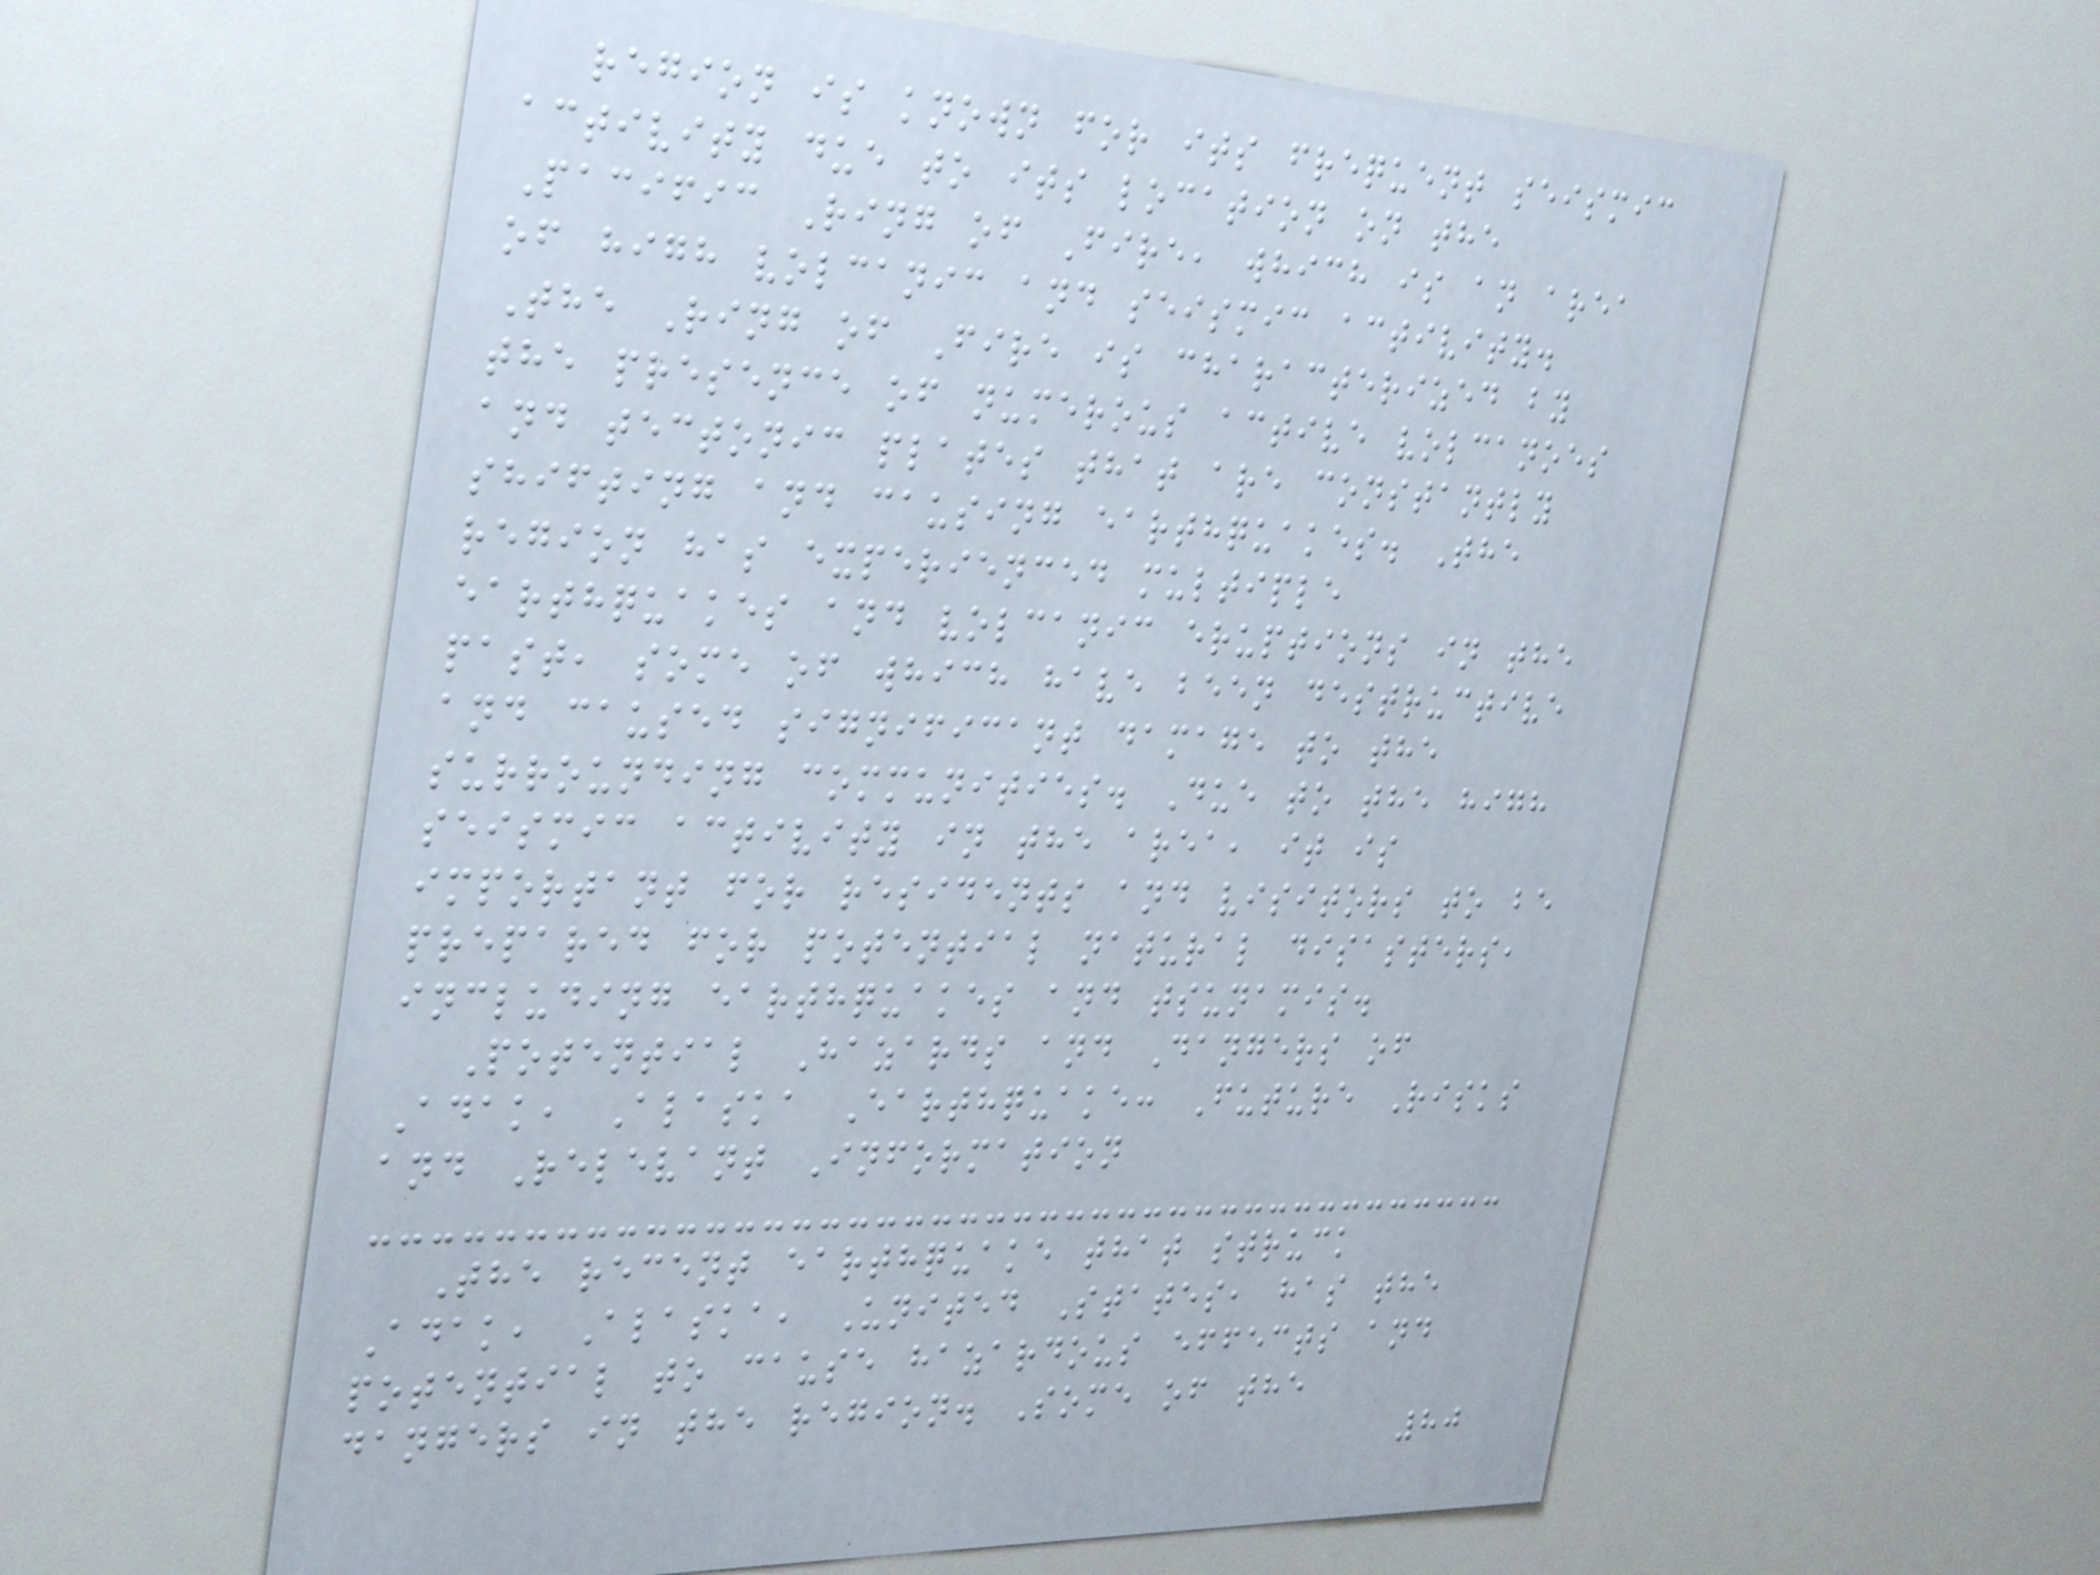region is known for its frequent seismic
activity due to its location on the
Pacific Ring of Fire, which is an area
of high volcanic and seismic activity.
The Ring of Fire is characterized by
the presence of numerous active volcanoes
and tectonic plates that are constantly
shifting and causing earthquakes. The
region has experienced multiple
earthquakes and volcanic eruptions in the
past, some of which have been destructive
and caused significant damage to the
surrounding communities. Due to the high
seismic activity in the area, it is
important for residents and visitors to be
prepared for potential natural disasters,
including earthquakes and tsunamis.
Potential Hazards and Dangers of
Adak, Alaska Earthquake: Future Risks
and Relevant Information
The recent earthquake that struck
Adak, Alaska, United States, has the
potential to cause hazardous effects and
dangers in the region. Some of the
80
